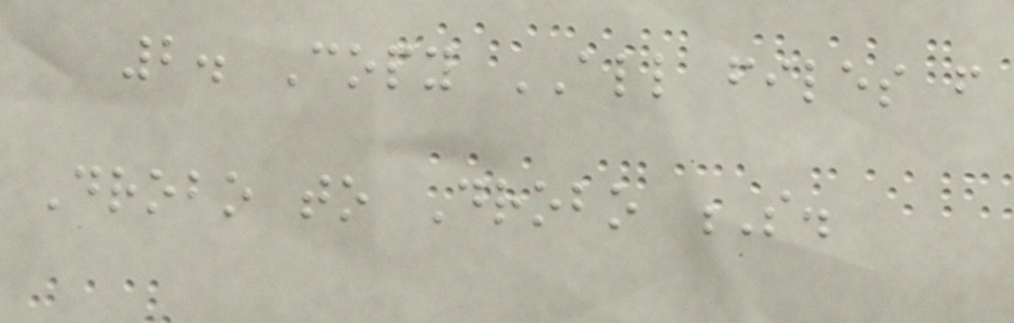2. Copy ALL files from
Drobo to Drobo S.
